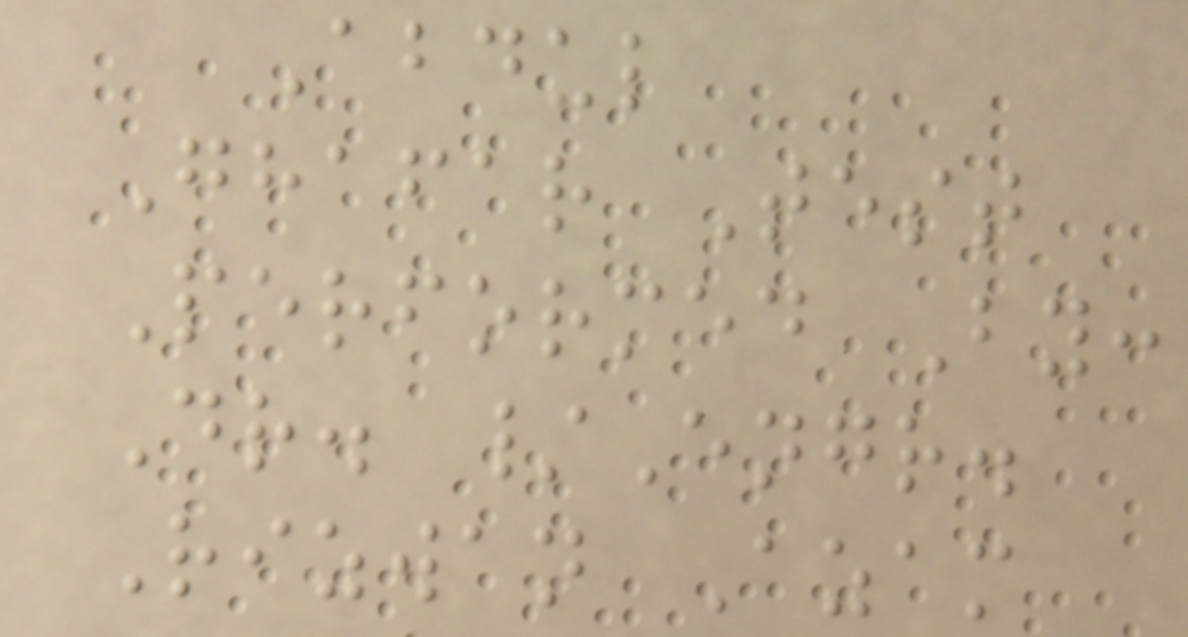Abdul
Ghafar Test
Performed By:
Dr. /Engr.
Rizwan Azam
